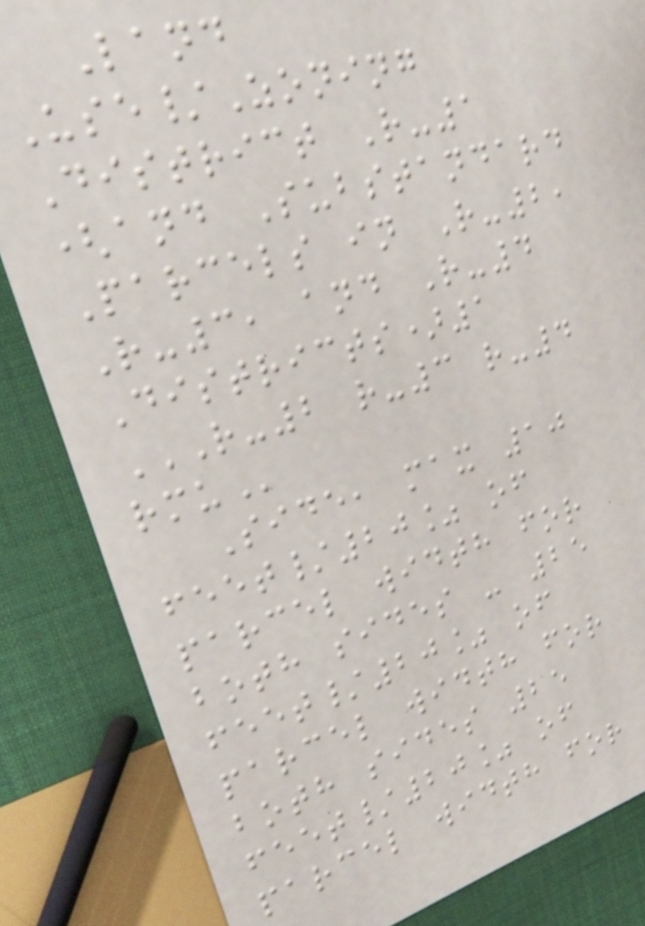Land
Use/Zoning
District R-1
(and Substandard
Parcels in R-2,
R-3, and R-4
Districts)1
R-2 R-3 R-4
RMU
Side, max 10
feet/20% of
parcel width for
both sides - 25
feet/20% of
parcel width for
both sides 25
feet/20% of
parcel width for
